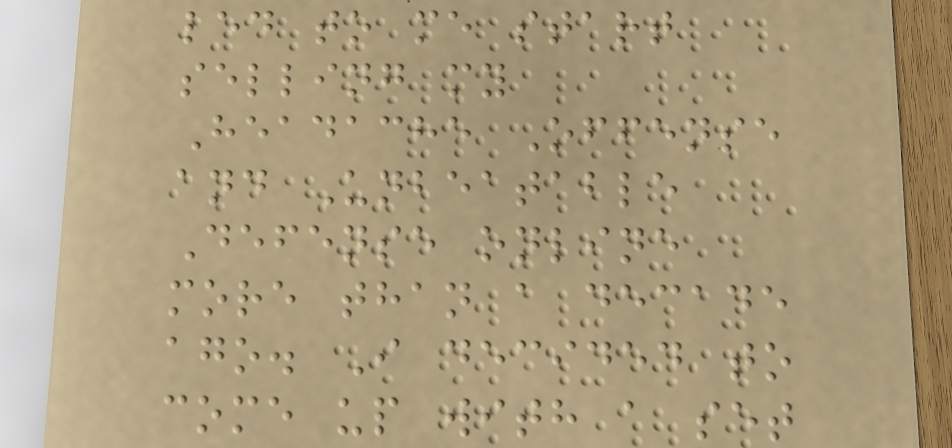led to me start
selling my
Headache Offense
and Unbeatable
Defense online
more than a decade
ago. I decided to
come up with a set
